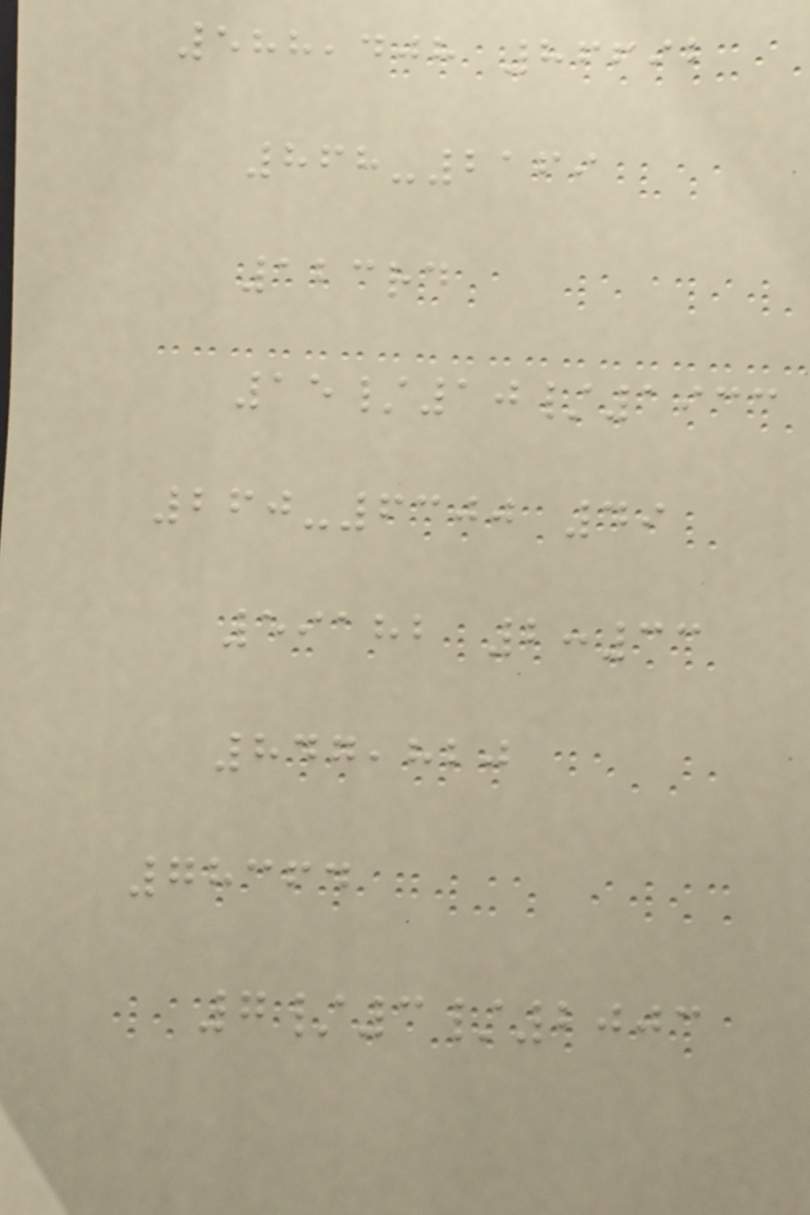588,408 86692
868-2169
123rd
15/10/1933
260-6300 49
59182 2:33
847,820
78364
7/3/2003
